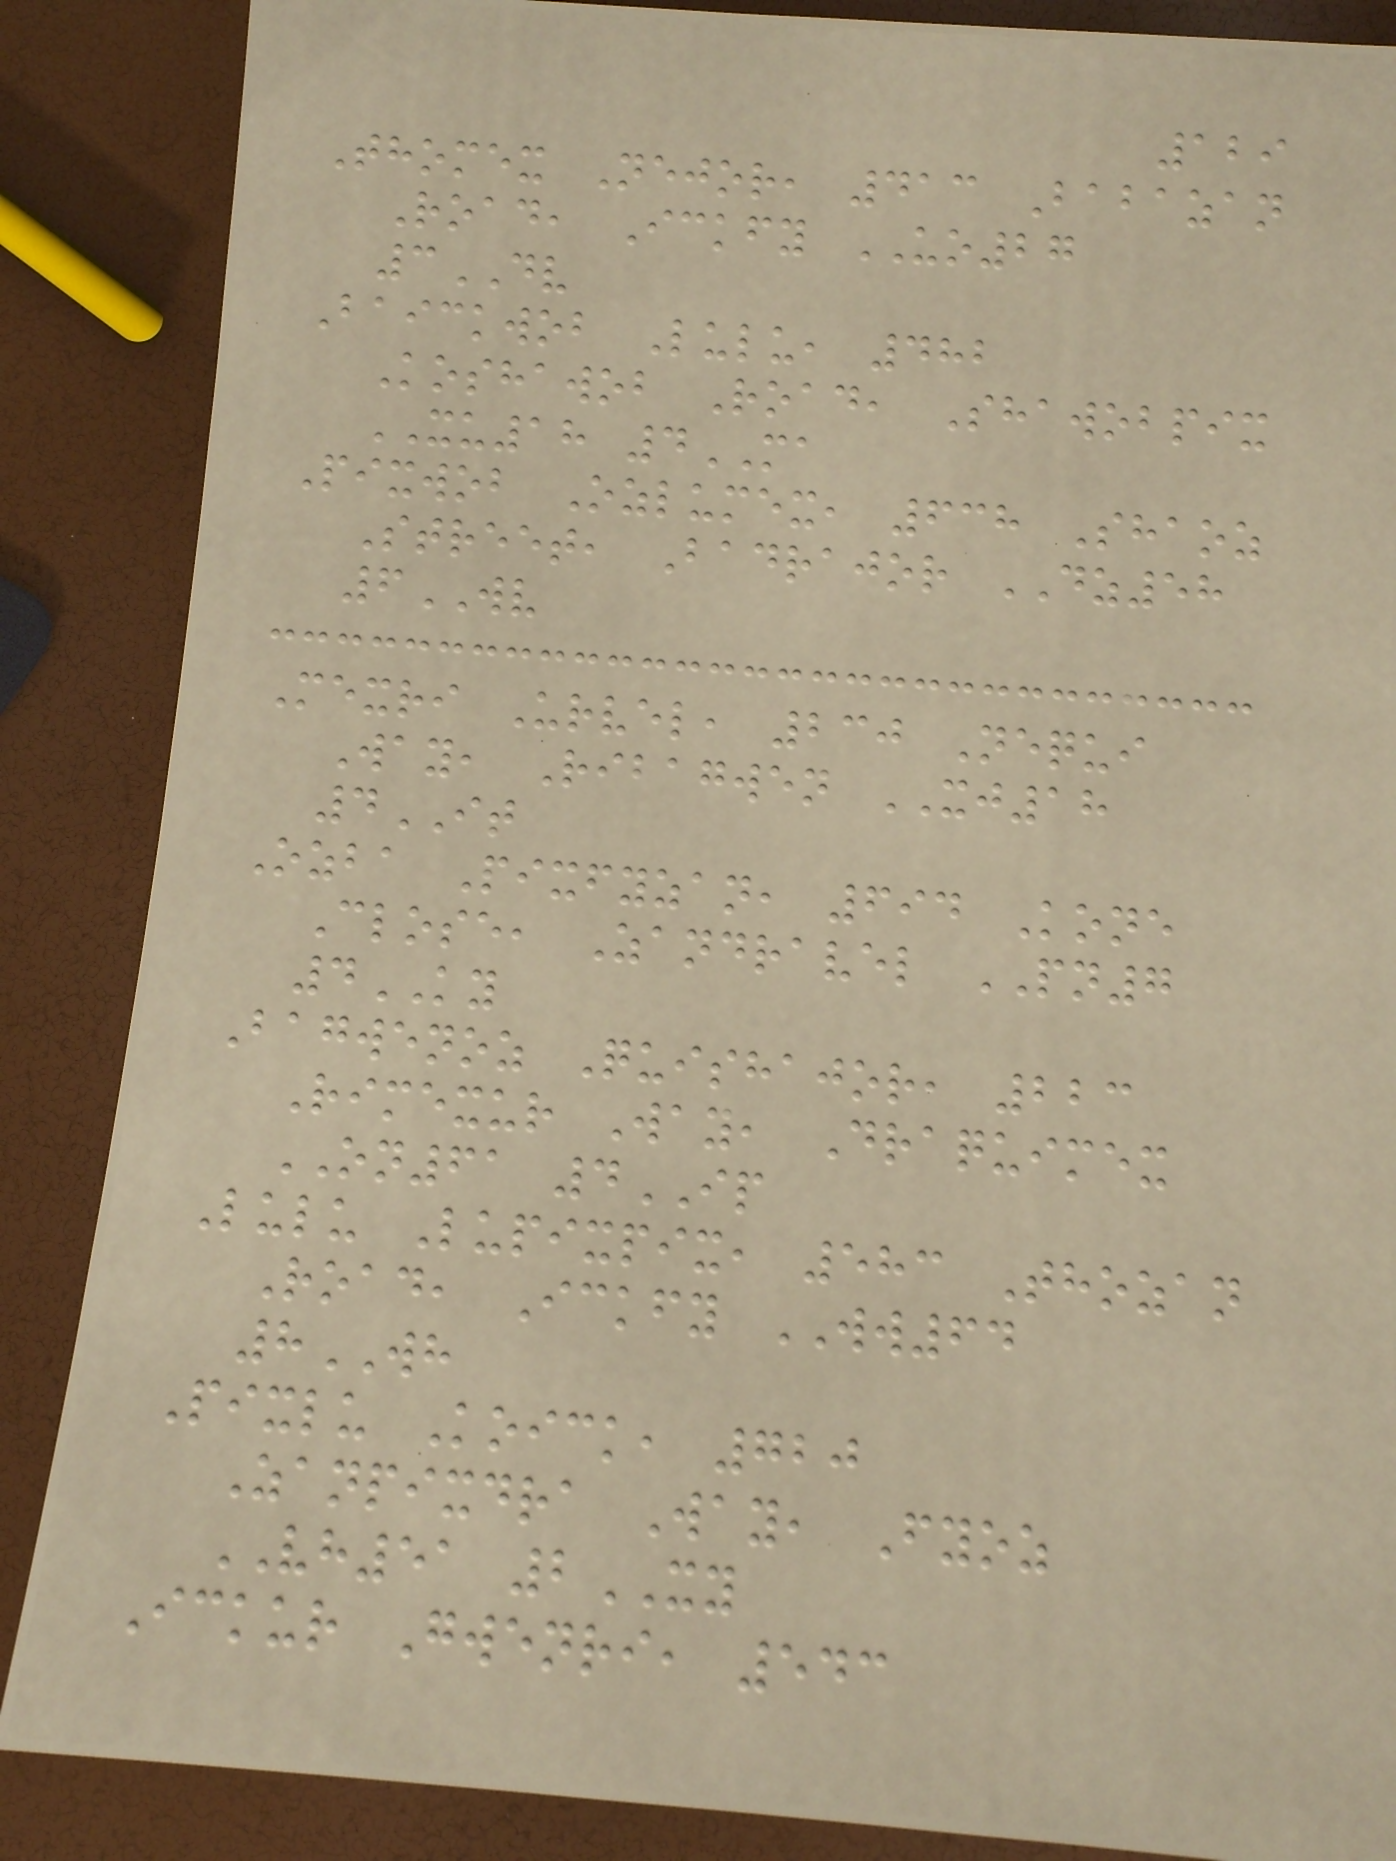129
Thomex Nejor, 413 Babazan
Road, Ickfy UO27
3DV
Baickwob Lulu, 482
Koshawob Road, Shawobpix
XU18 4MA
Pixwob Ozlumex, 638 Shaoz
Street, Badrajor DZ58
6WV
Mexri Urvel, 230 Nequi
Way, Ribagwen XJ18
4IT
Ozba Pixfyzan, 694 Kone
Close, Zandravel PN7
4KY
Bagwenoz Quishajor, 223
Rimexur Way, Draquimex
ON61 4IP
Lulu Lupixpix, 583 Thozan
Road, Ickfy WW64
8WH
Pixlu Koick, 720
Zanpixdra Way, Fyoz
VH51 2XY
Ickur Gwenri, 543
